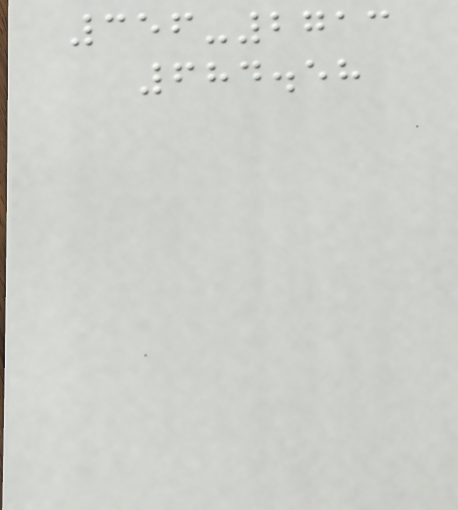356-2713
684.58
